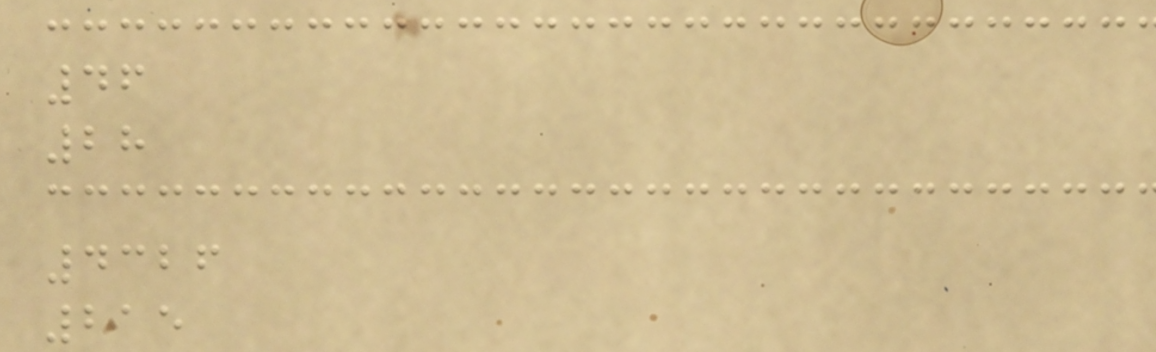46
28
4326
215
